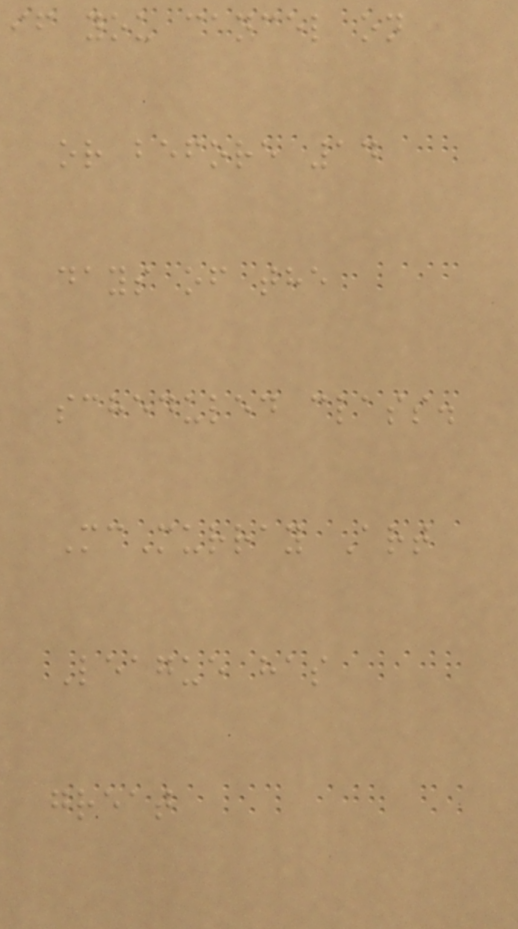if you cancel on
or before 14
days of the
scheduled class.
McMurray Art
League has
great
